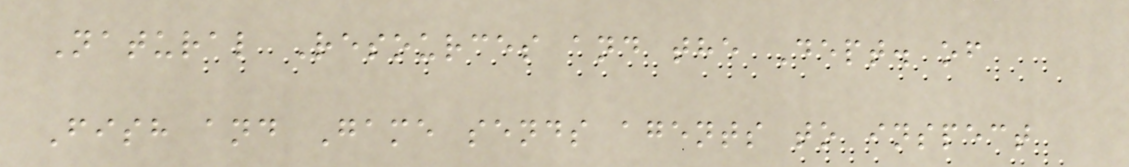Natural Resources and the Dept. of
Fish and Game sends agents to inspect
